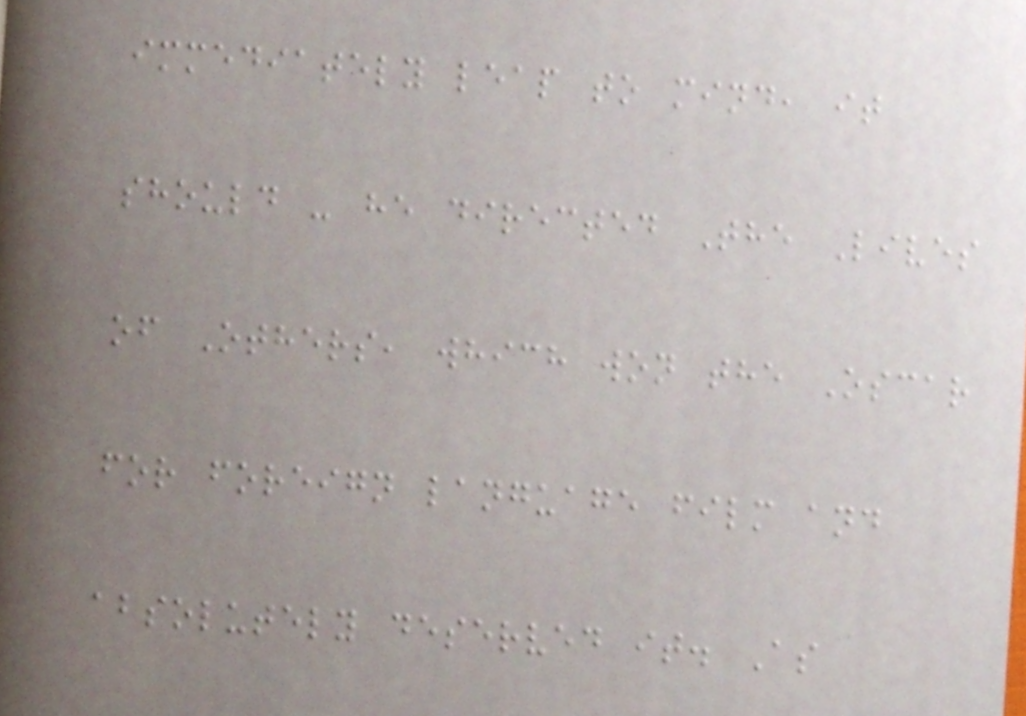immediately leap to mind, it
should - he directed The Lives
of Others, which won the Oscar
for foreign language film and
absolutely deserved it. As
